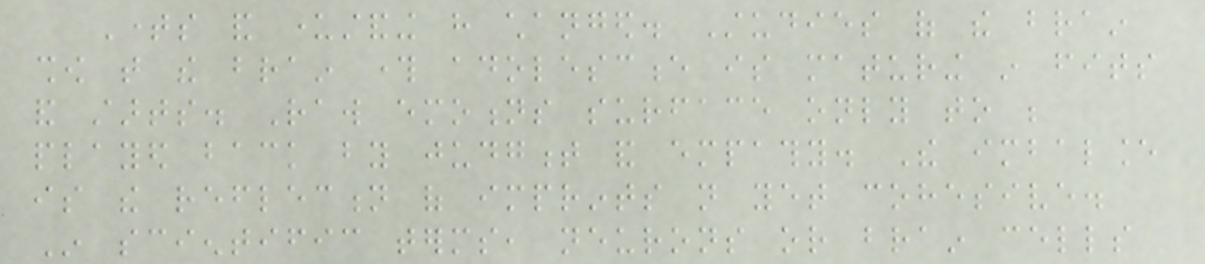Times and understanding have changed. Studies of the brain
show that the brain through adolescence is maturing in fits
and starts. Raw emotions surface only to be
played back by judgment and empathy. The imbalance
is the reflection of imprints not yet cohesive.
In scientific terms, neurons or brain cells
